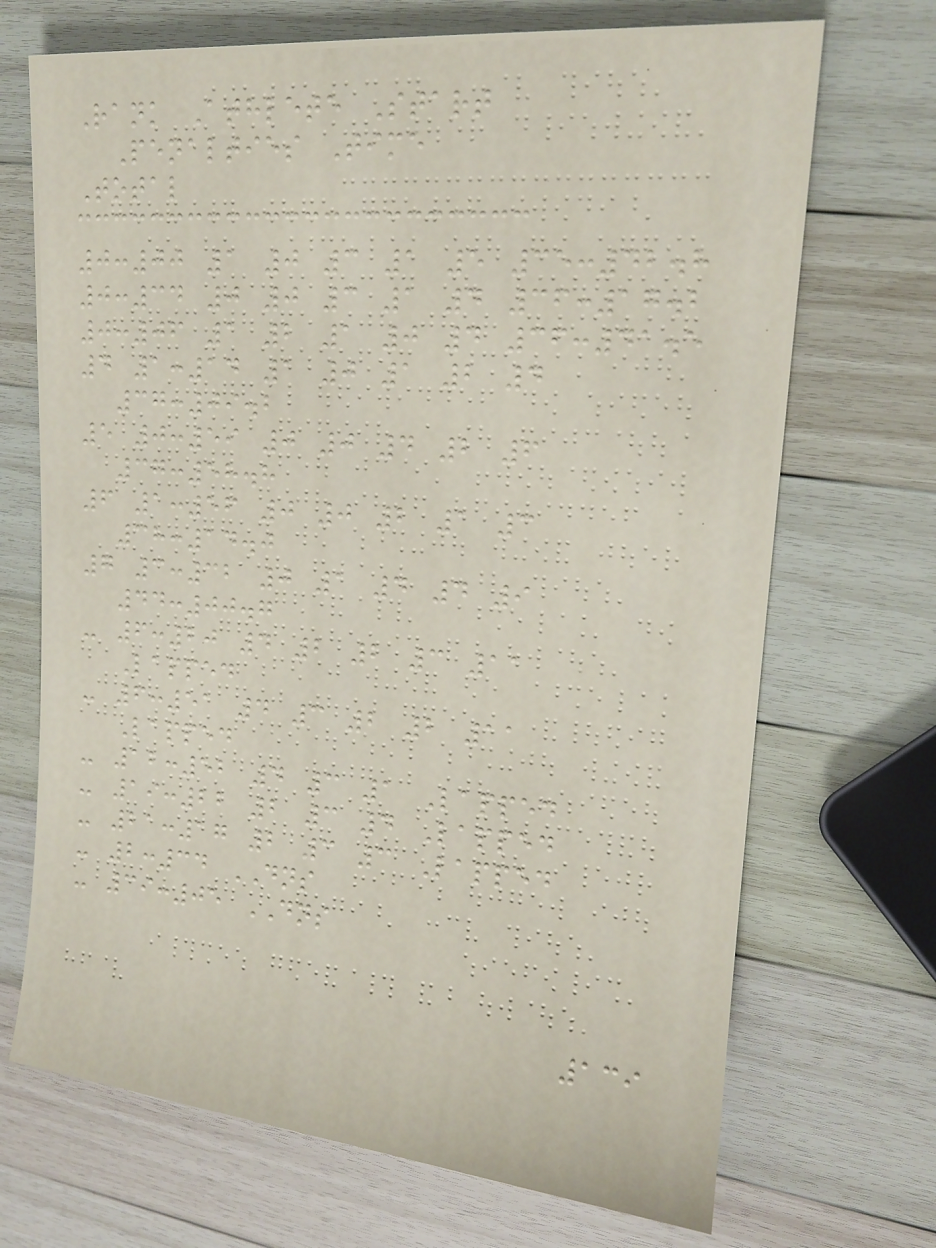Rank Athlete Start
Penalties Time
Total
0:00 1 0 3 1 5 35:42.8
0:34 0 0 3 1 4 36:17.2
0:06 1 2 1 0 4 36:41.5
4 1:14 1 0 1 2 4
37:09.2
5 0:59 0 0 4 2 6
37:58.8
6 1:56 0 0 2 1 3
38:14.0
7 3:32 0 1 4 4 9
44:00.7
- 6:20 4 2 2 3 11
Lapped
- 6:51 4 3 2 2 11
Lapped
- 12:52 4 3 1 Lapped
- 19:22 2 3 4 Lapped
- 21:17 2 3 3 Lapped
- 2:34 DNS
- 39:05 DNS
139
